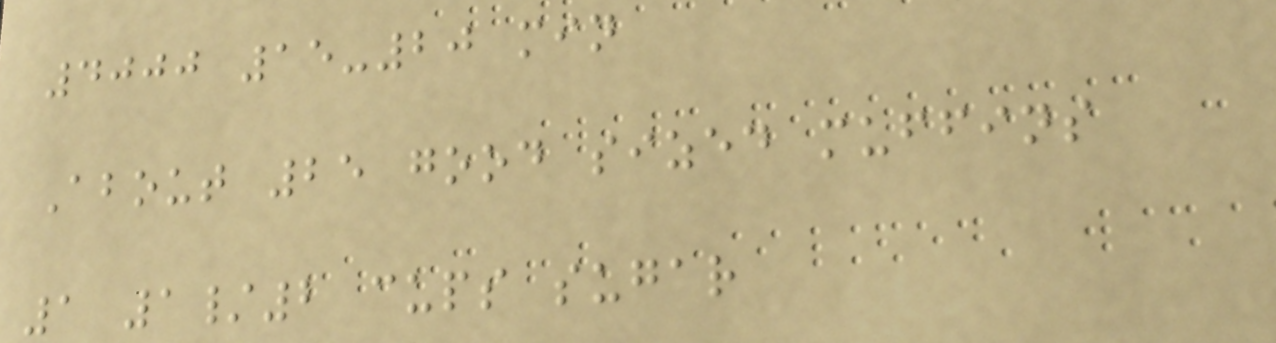4000 15-20 min
About 25 good sized muffins
1 1/2 cups sugar
